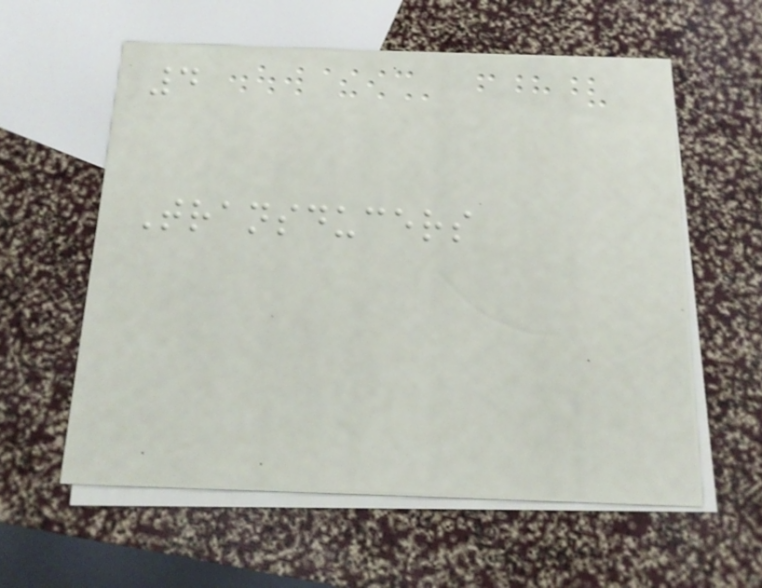4
Transducers
